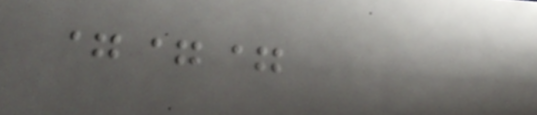===
